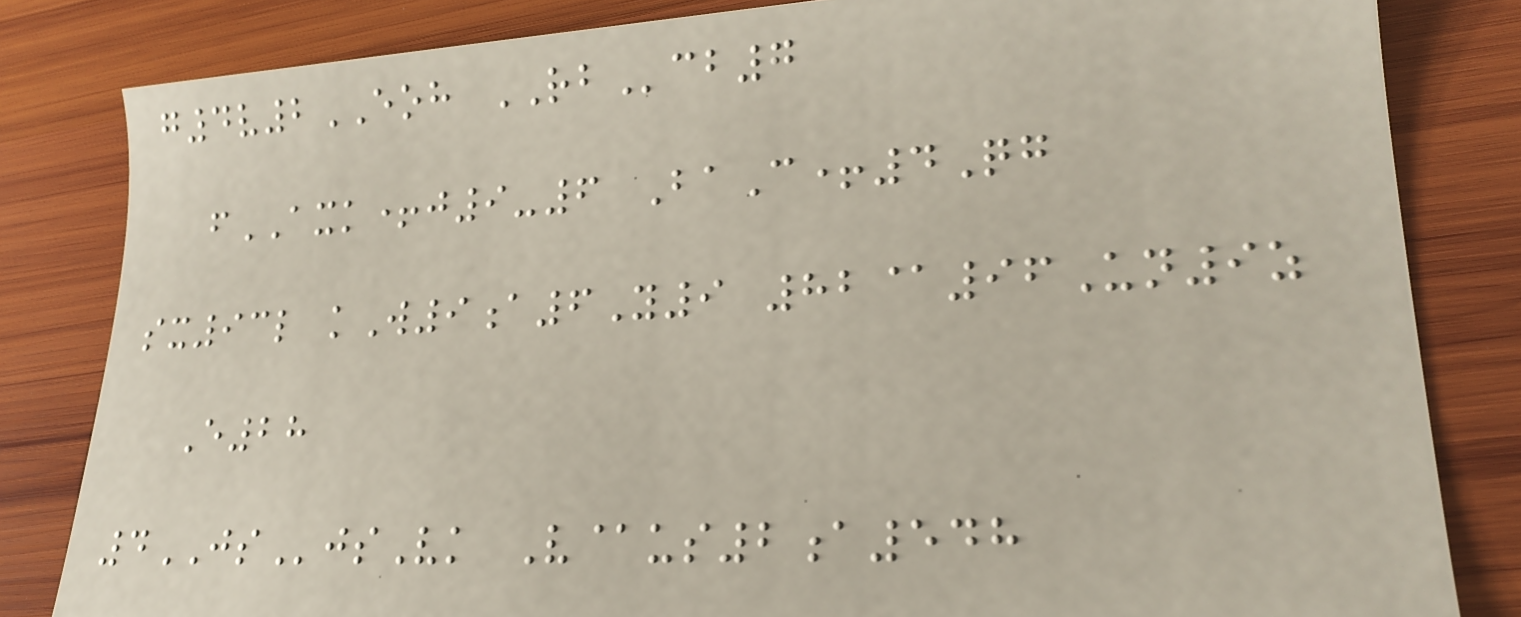g4v2EOH RBcb7
fAXK+j9-6 BaC+4Qg
sx93l kW9a6Y9 82@96Un9z
E28
4JSjsVk V@us2a548
